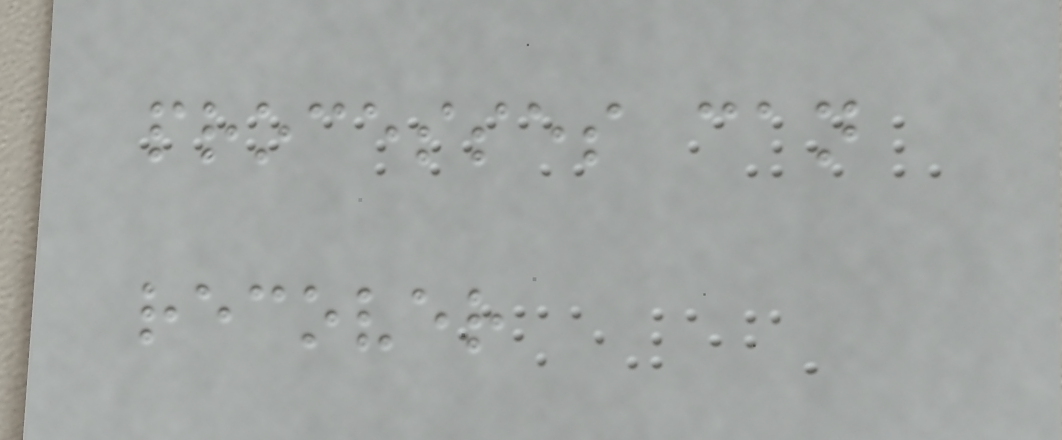processes can
recover
